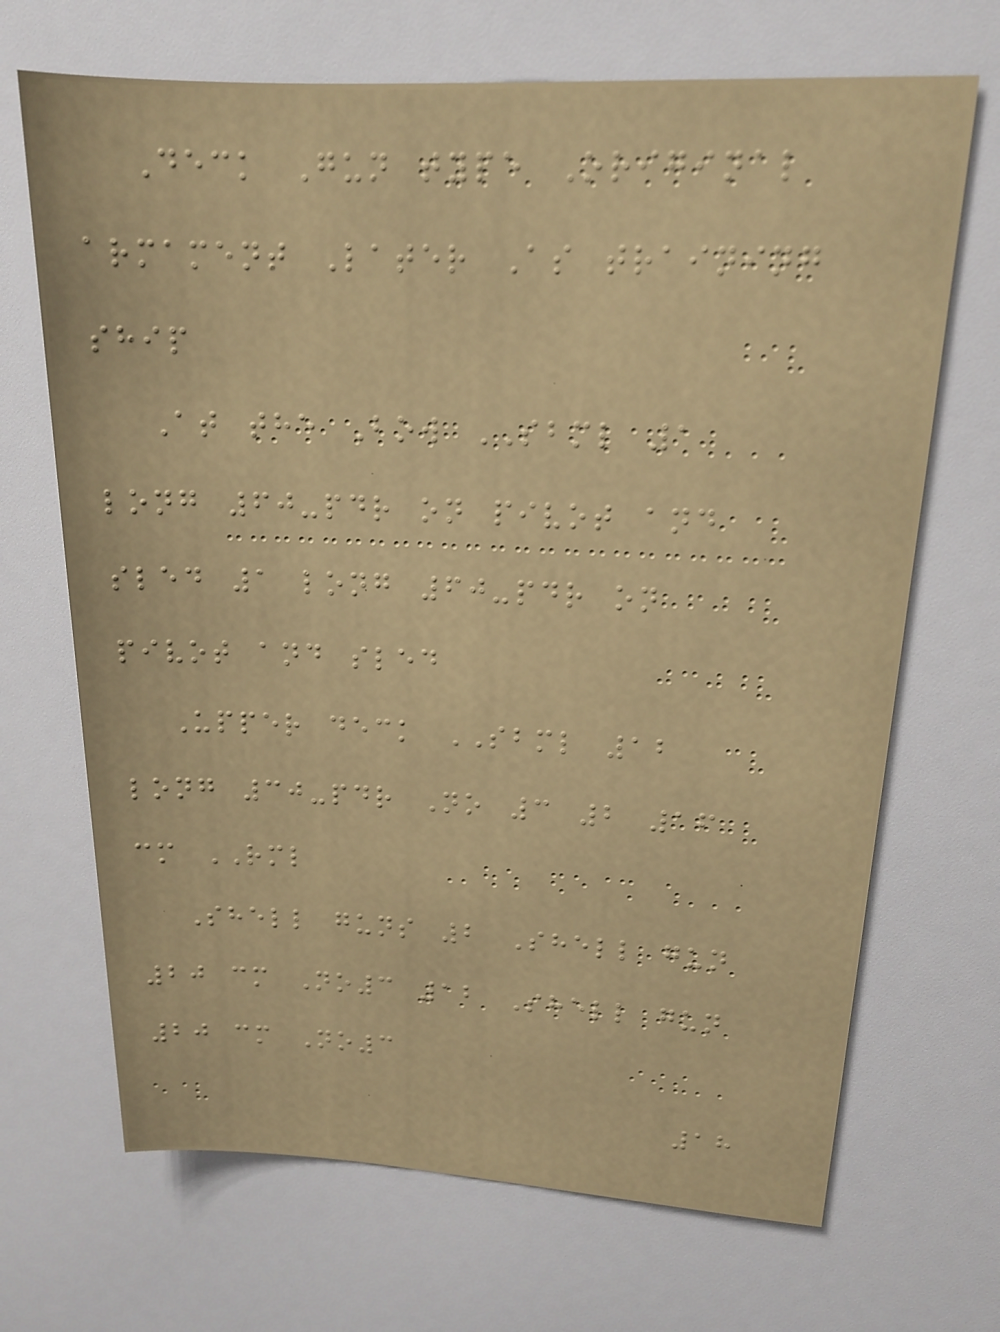Deck Gun type Original
armament Later As training
ship
At the Bow SBML 1
long 60-pdr on pivot and
sled 1 long 60-pdr on
pivot and sled
Upper deck SBML 12
long 30-pdr No 3 2 16
cm RML
Shell guns 2 Shell gun
20 cm No3 12 Shell gun
20 cm No3
18
